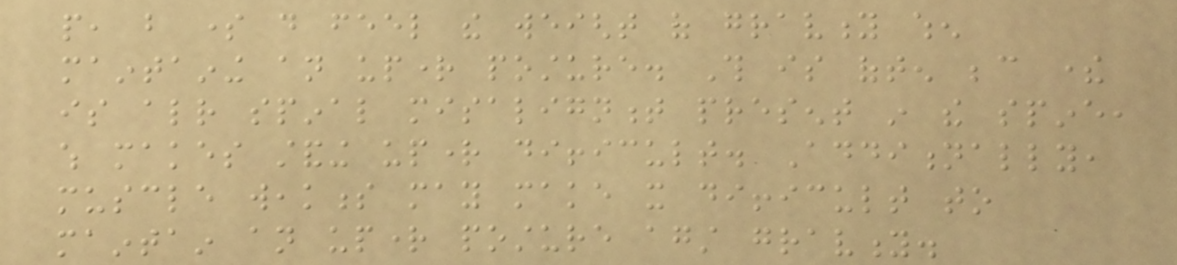people, but some do feel the weight of gravity when
maintaining an upright posture. This is often because there
is already spinal misalignment present in the spine,
which makes standing upright difficult. Additionally,
muscle weakness may make it difficult to
maintain an upright posture against gravity.
